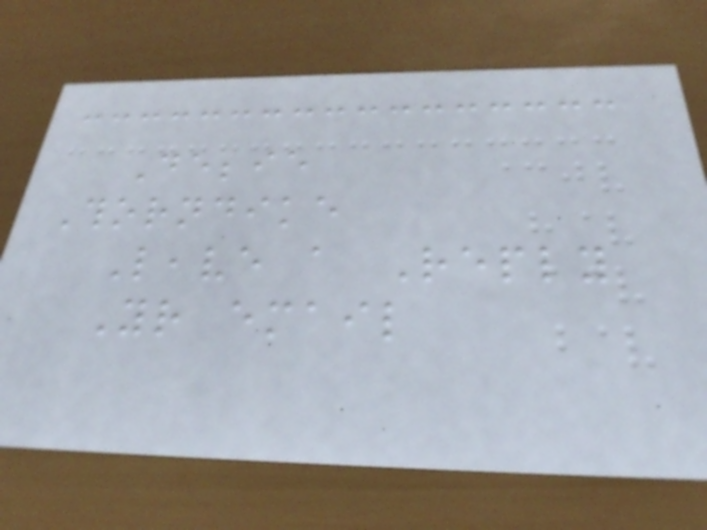Debbie
Thorndike
Leave a Reply
Your email
